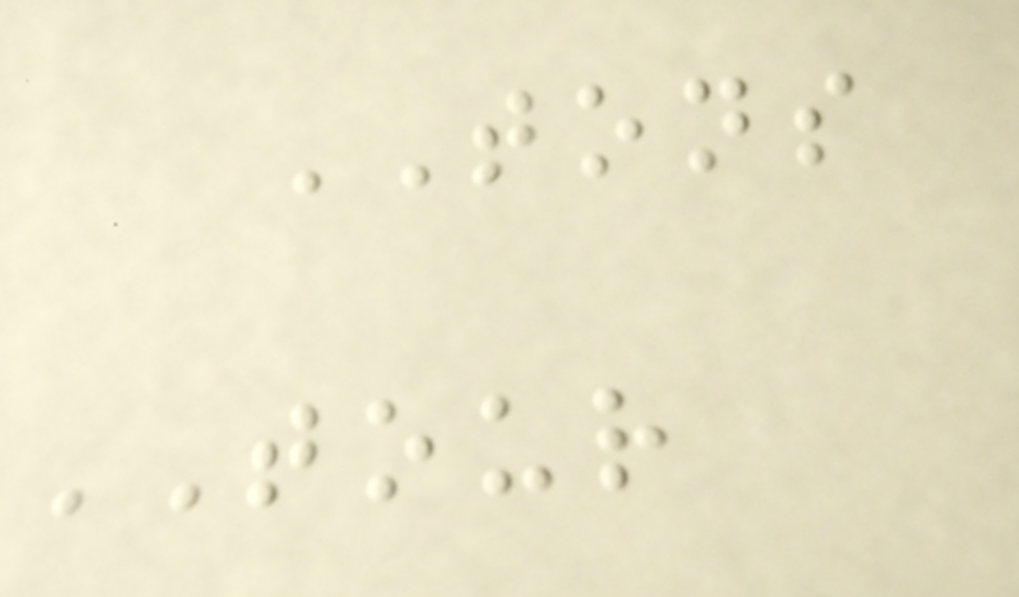TONS
TOUR
